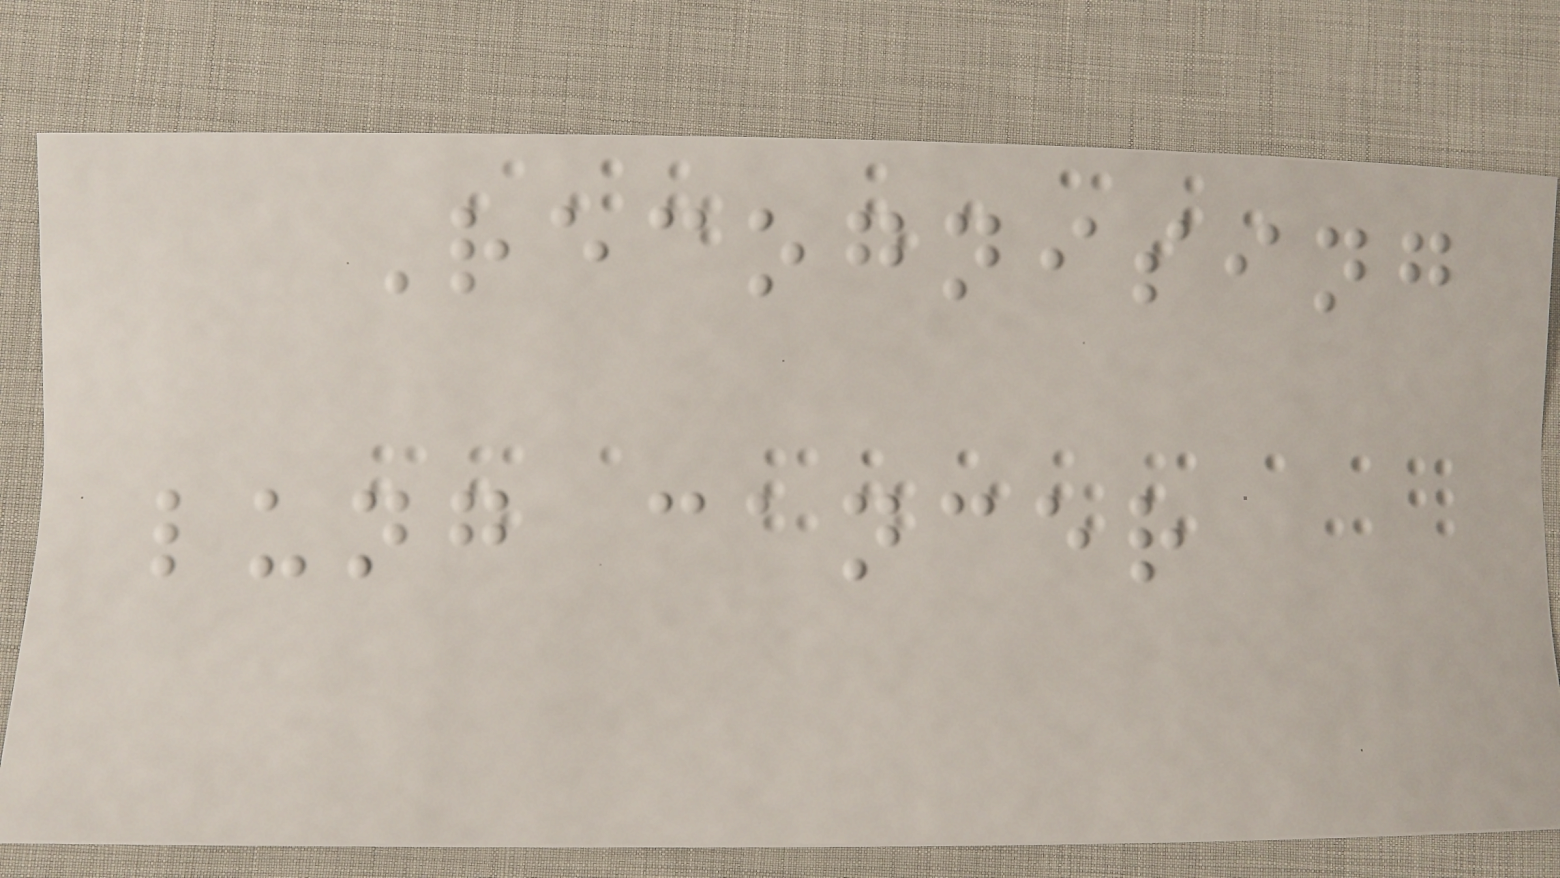Recognising
lung cancer
